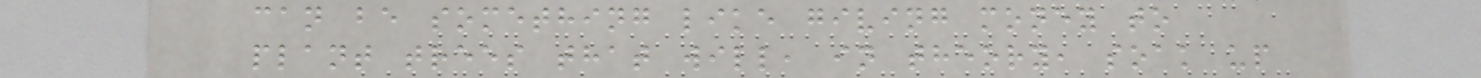can be something like giving money to
plant trees that will, in theory, soak up
